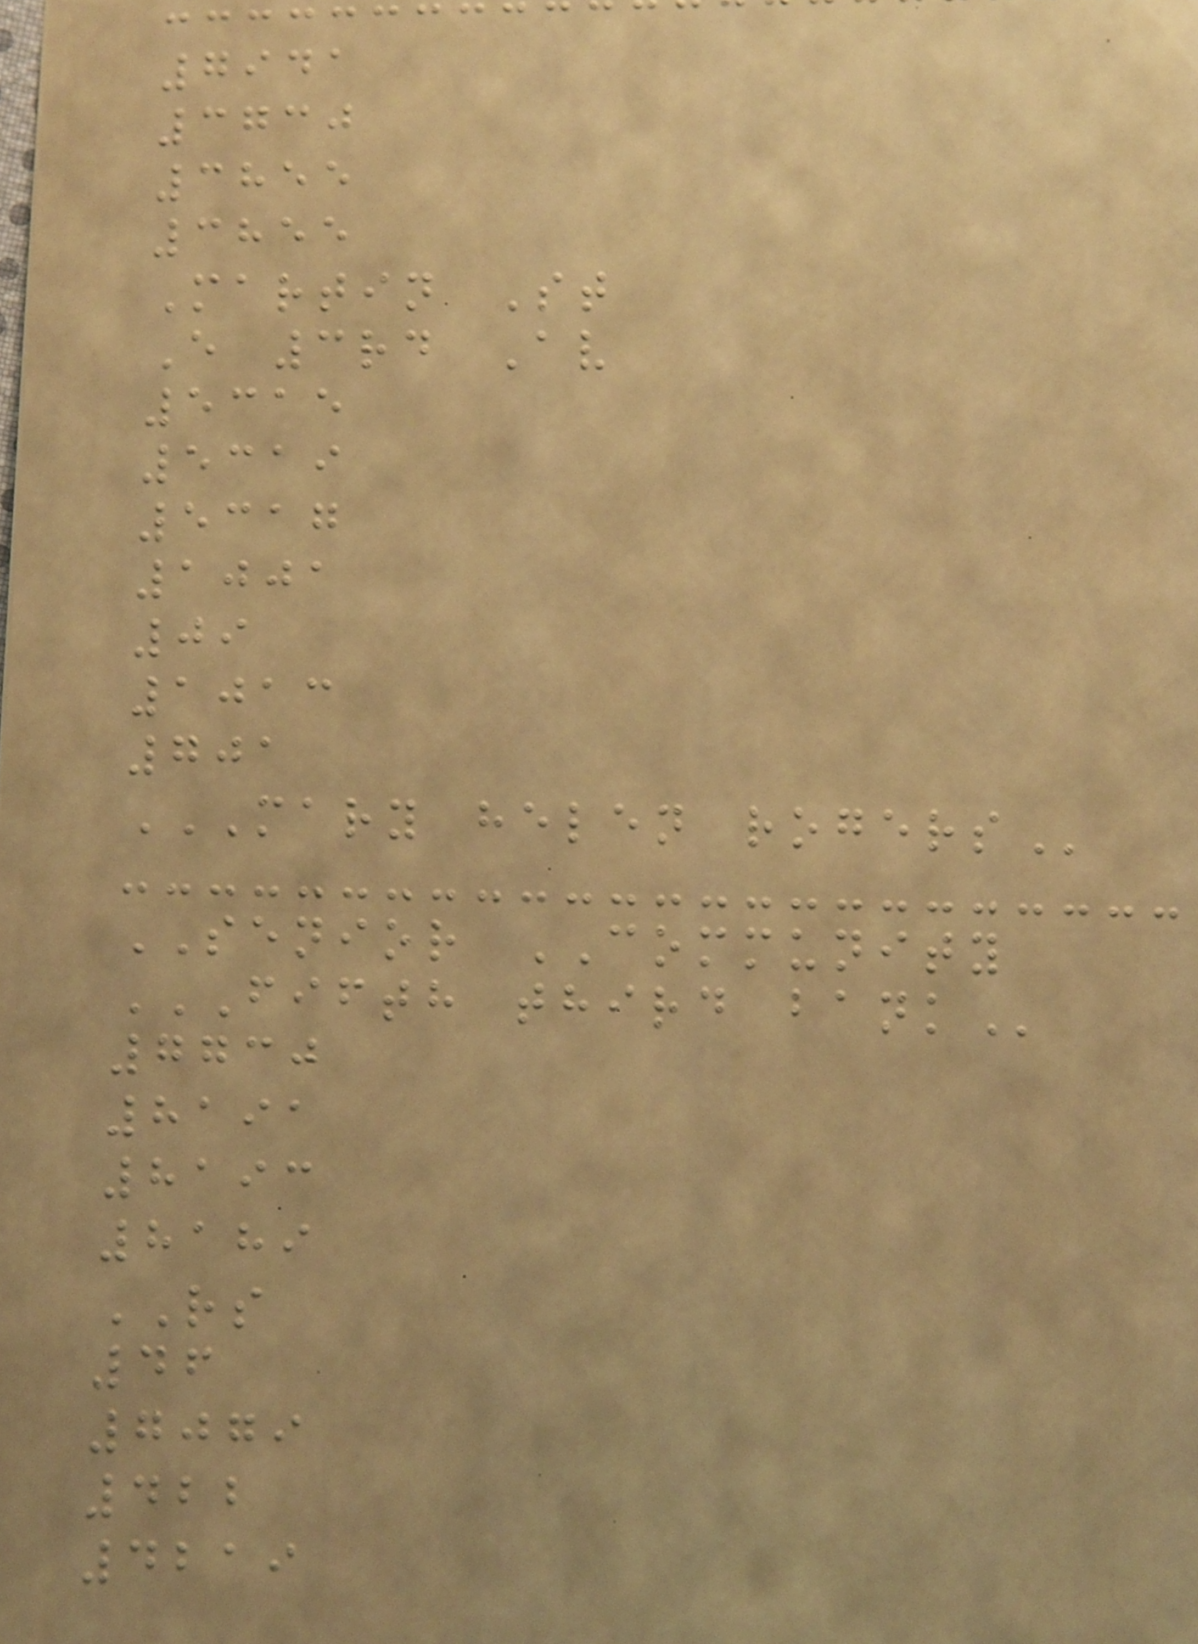7941
3730
3855
3855
Martin St
E 3rd Av
5315
5319
5317
1001
09
1013
701
MARY HELEN ROGERS
SENIOR COMMUNITY
FIFTH THIRD BANK
7730
8191
8193
8189
RS
46
7079
422
4219
